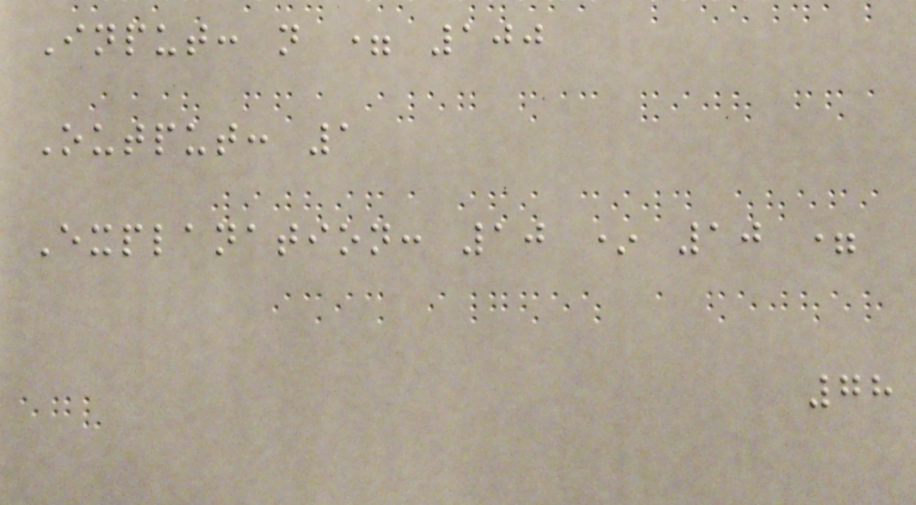Input: n = 100
Output: 1
Explanation: 10 * 10 =
78
